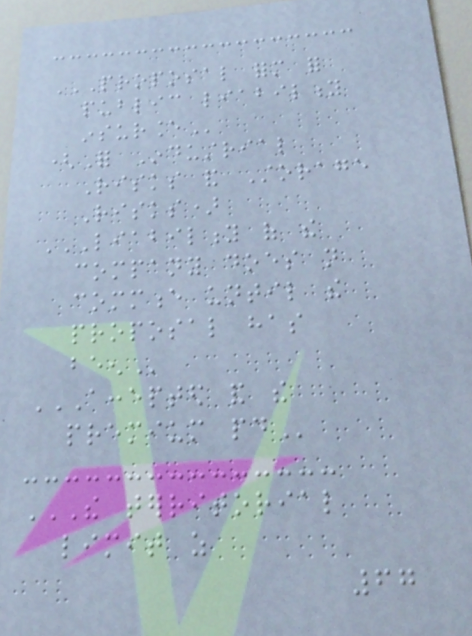PROPOSAL FORM FOR
PUBLIC LIABILITY
INSURANCE
(For Industrial
Risks and Storage
Risks)
LIABILITY OF THE
COMPANY DOES NOT
COMMENCE UNTIL THE
PROPOSAL HAS
BEEN
ACCEPTED AND THE
PREMIUM PAID
THE TERRITORIAL
LIMIT AS
67
